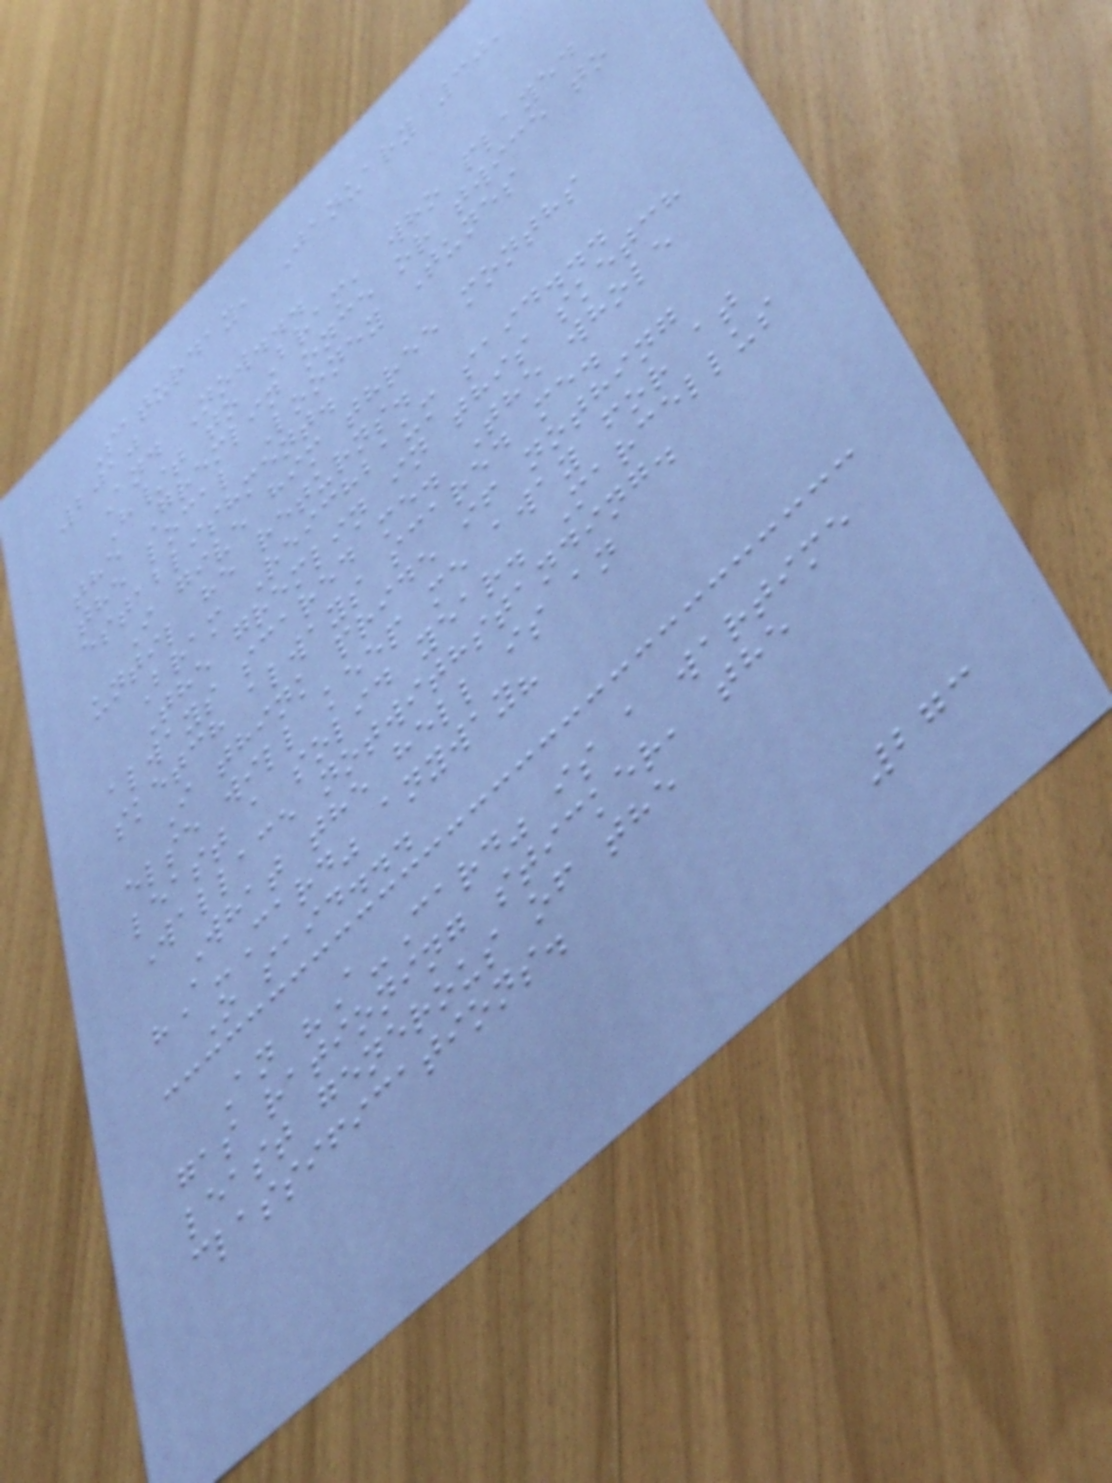Saturday, January 30,
2010
And Now...
H/t to Bram, who played
the Gremlin once or twice to
the local Looney Tunes
establishment.
I give him three months
until he returns.
Bram Reichbaum said...
The gremlin in this sketch
always scared me. The whole
sketch always scared me.
I think pride if nothing
else will keep me away for at
least a solid year. Marcellus
Wallace notwithstanding.
What the hell is an
"A-Card" anyway?
O said...
An "A-Card" is a wartime
gas rationing sticker, the
least generous of the
classifications.
273
